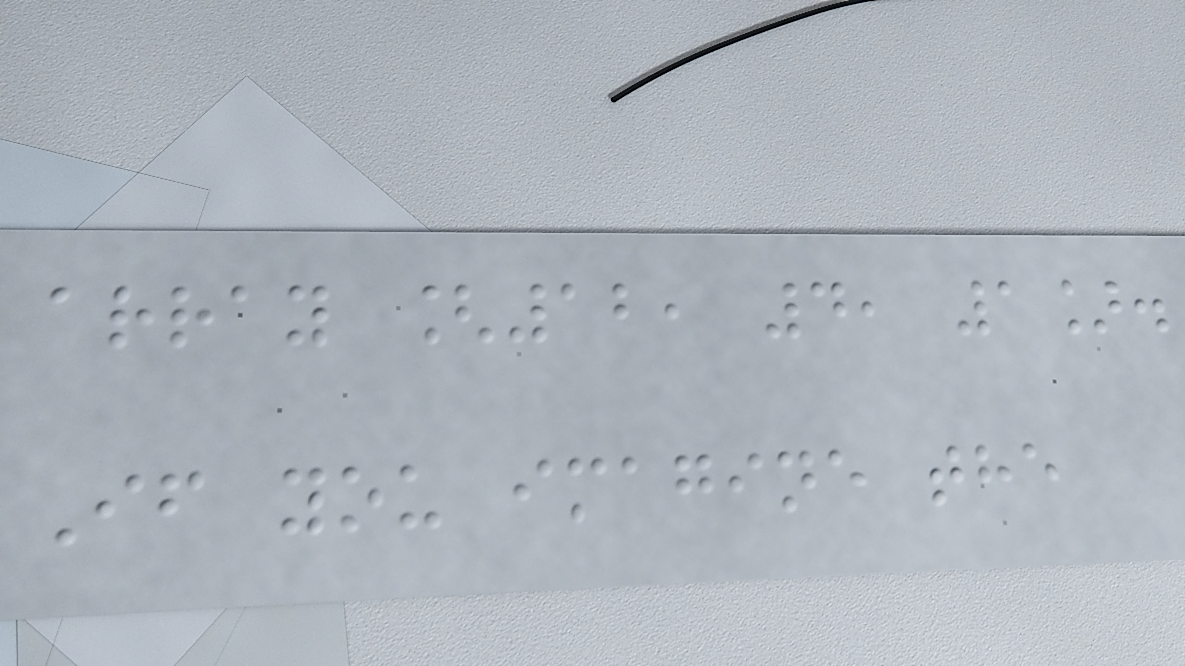array [12, 4, 1].
If you imagine the
